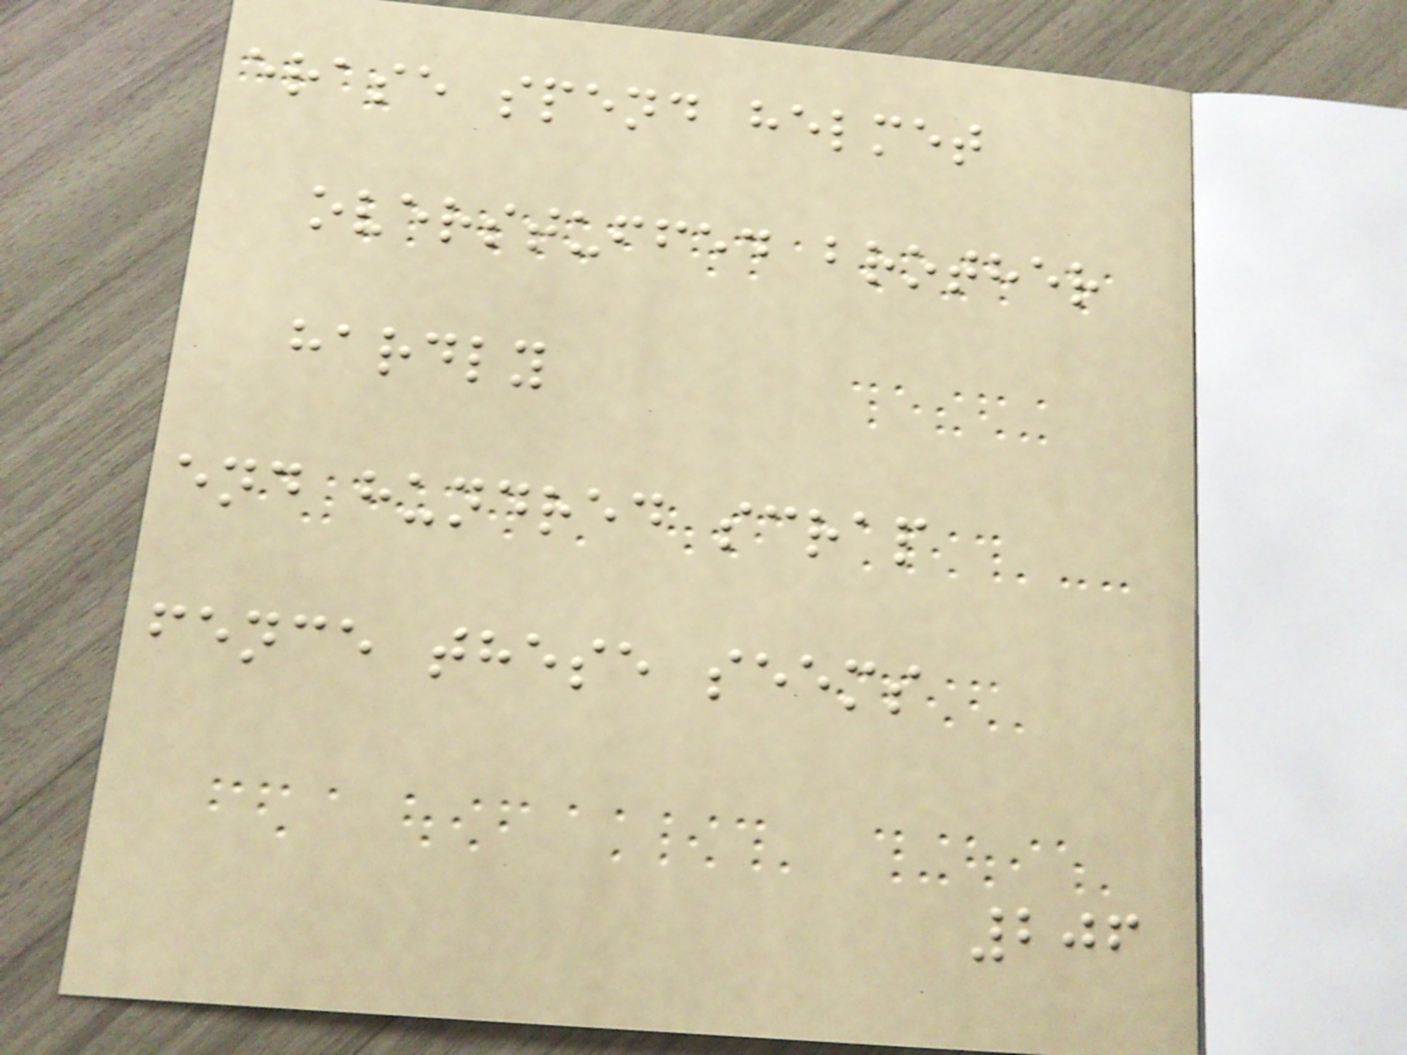erase spend helmet
overstuffed brother
hardly
end hundred scrap
fence these seems
206
